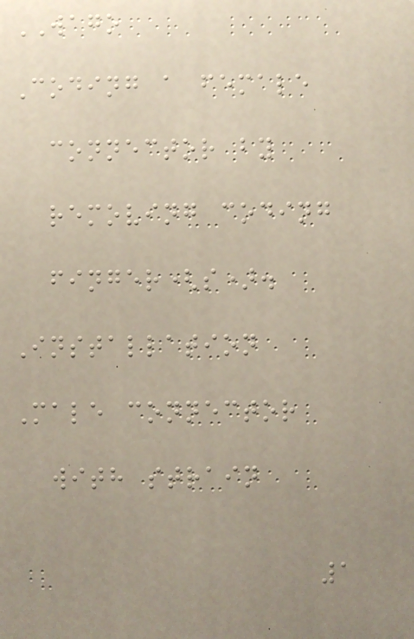WAGO
Coding a female
connector by
removing coding
finger(s).
Installation
Male connector
with strain
1
